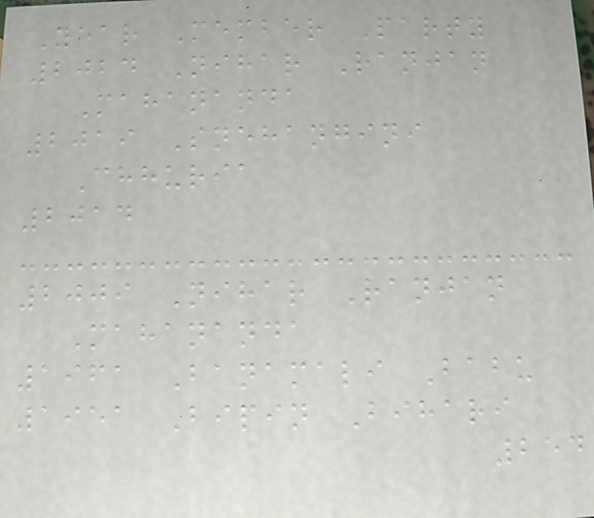Year Member Party
2024 Nihar Ranjan
Mahananda
2019 Snehangini
Chhuria
2014
2009 Nihar Ranjan
Mahananda
1961 Banamali Babu
1951 Bipin Bihari
254
